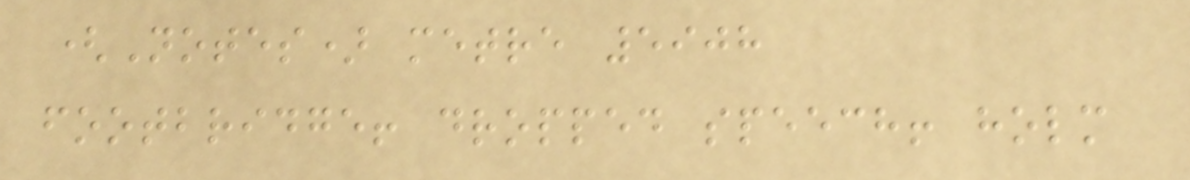(Notes) metre 5908
footbridge! dropped speech! holm
